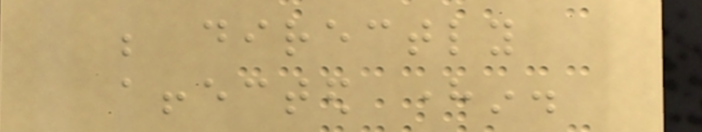be directly
affected herein.
